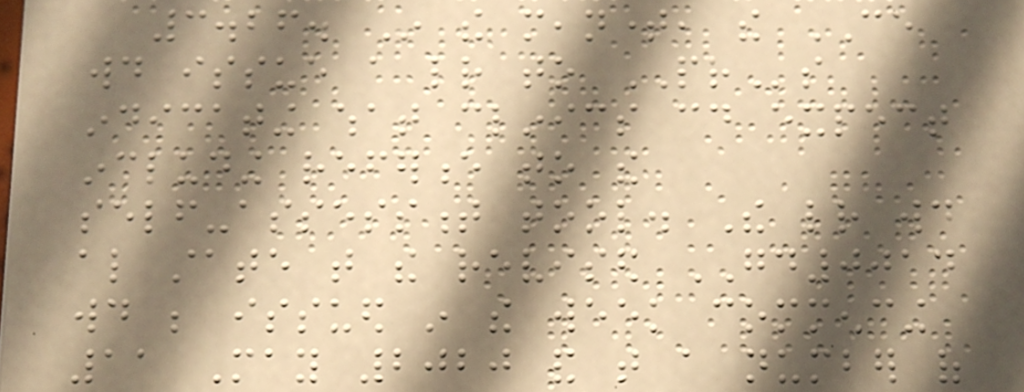3.26. In the meantime, the CE
would issue a letter to PRs
indicating what clinics could expect
including reference to the
self-assessment tool. The letter would
also state that the revised GD0014
would be issued in the week commencing
11 May 2020 and that a number of
